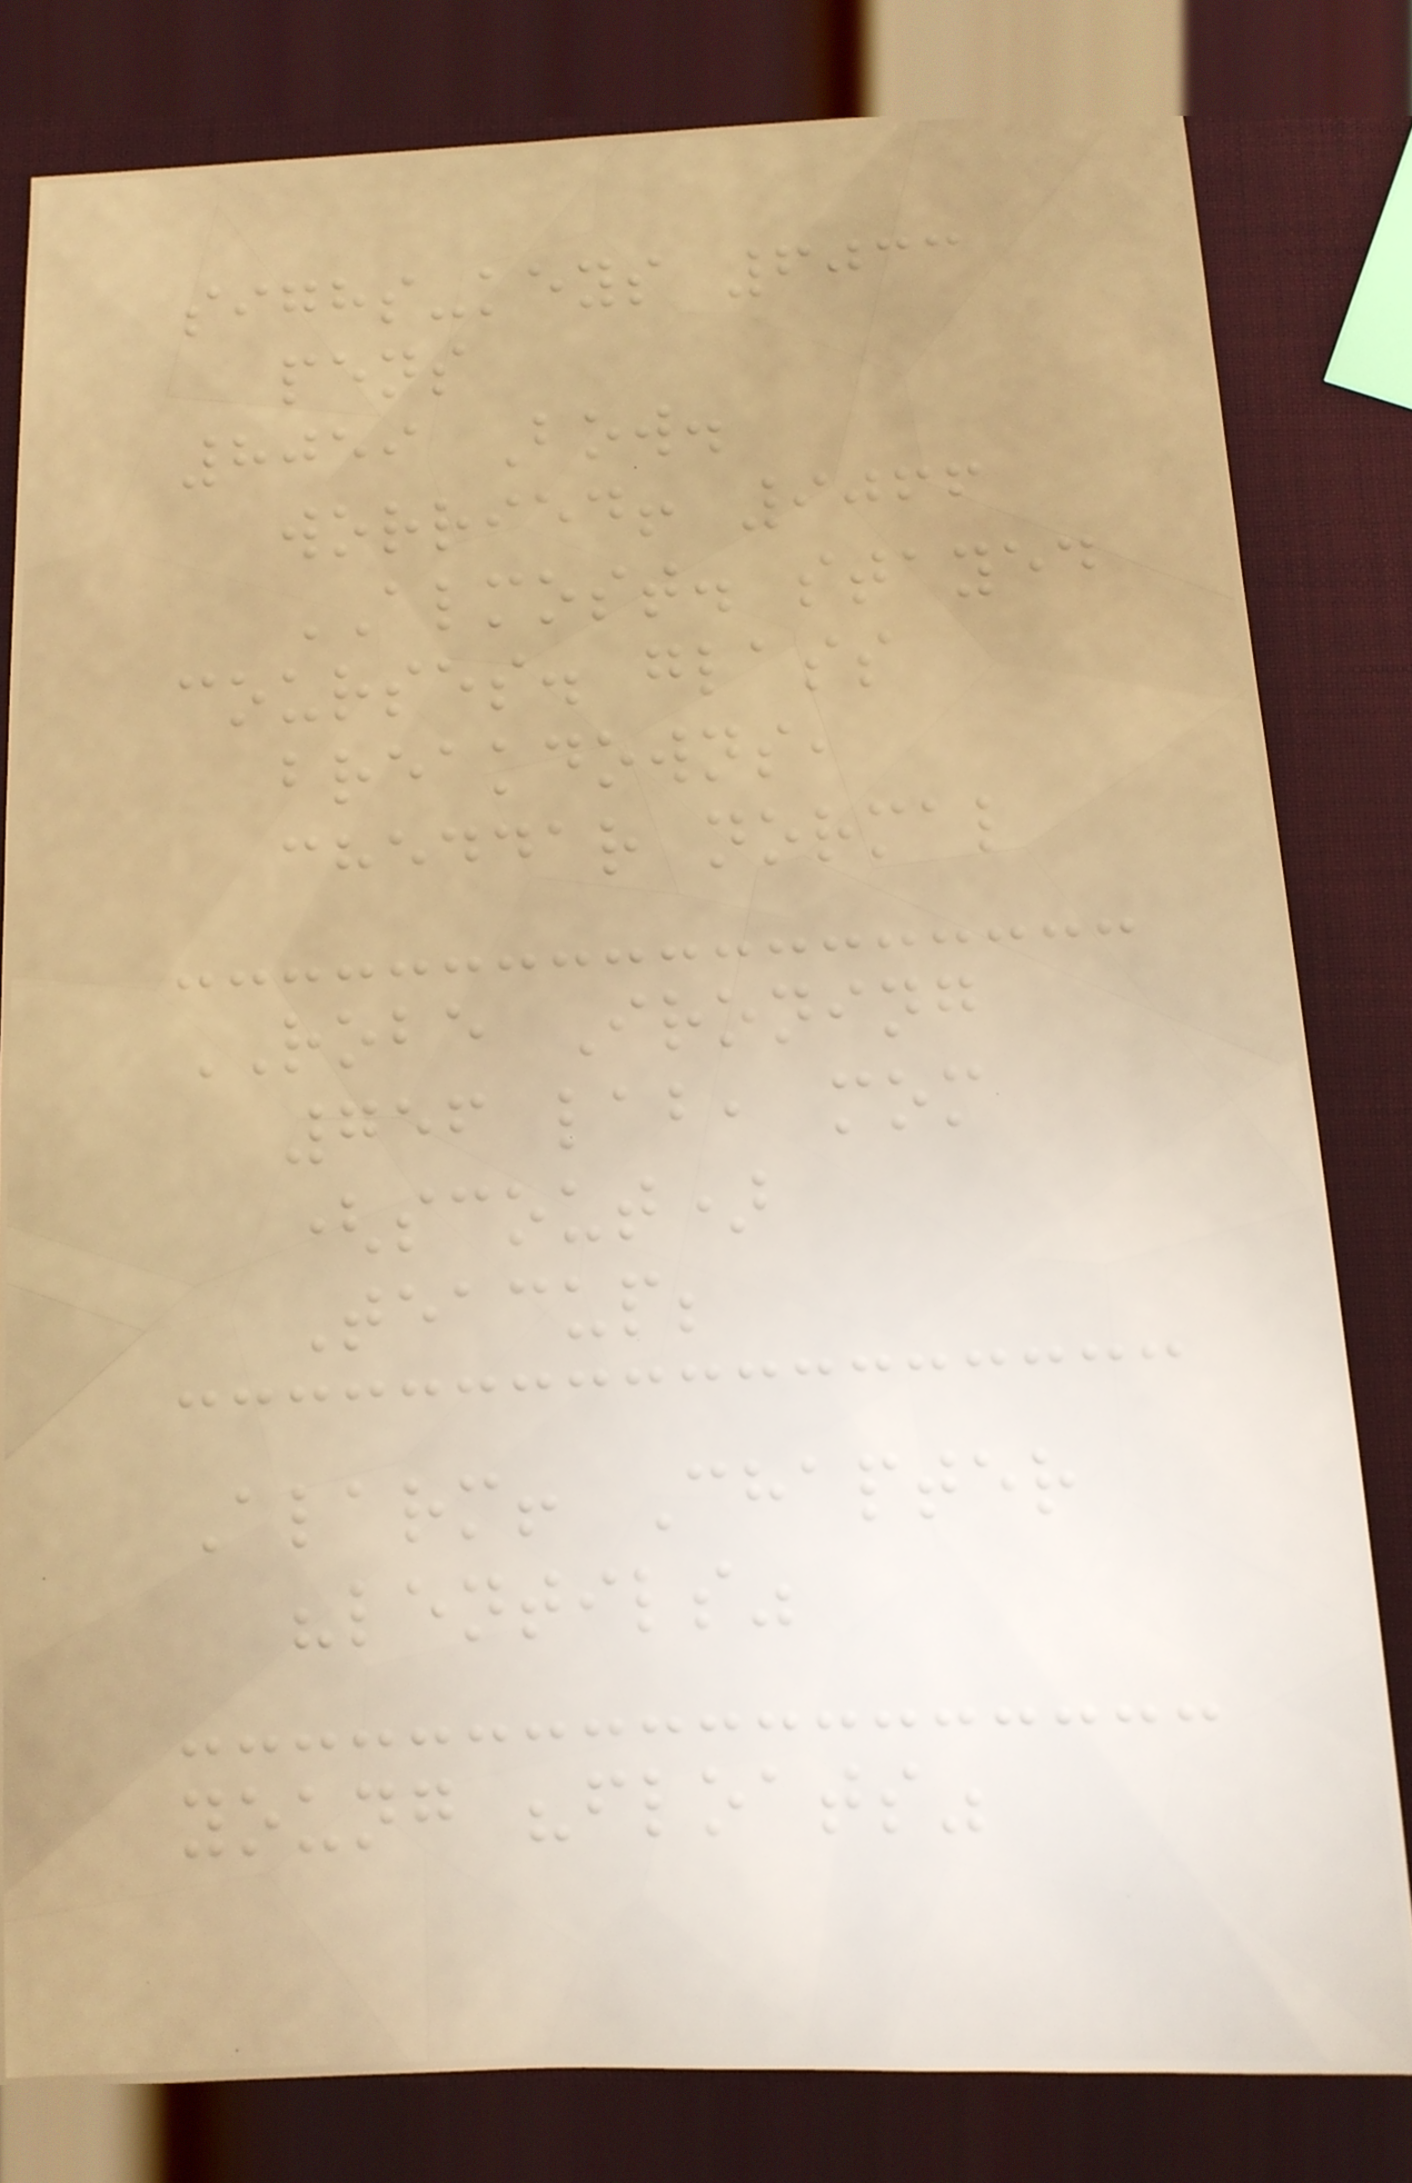sighs-keys 6033
pens
8059 Bow.
worried! 9066
ALMOST. stayed
courses. glass
breakdowns,
cheddar normal
ROBE Ironing
756 lab, mom
(scout)
Teacup;
Alarm! Chapter
"lentils"
young "floats"
